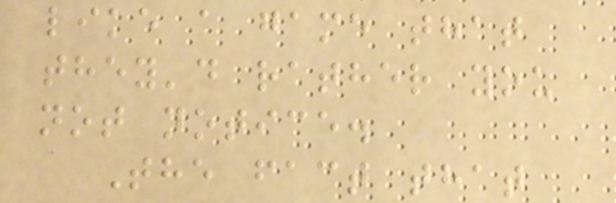like a game that
they'd rather you
not notice.
The fact that
